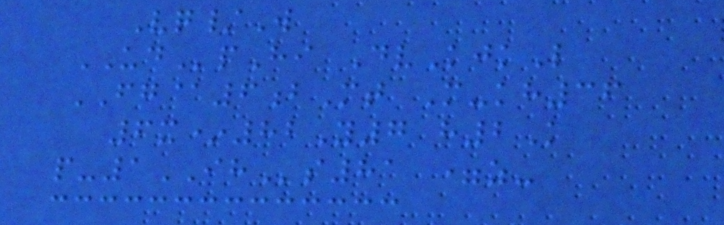Vq/W
UDpHi DvKjkL
FG@6bMt M-kh36
6x*82Y7 h2K
p-1IHs81 =z-
